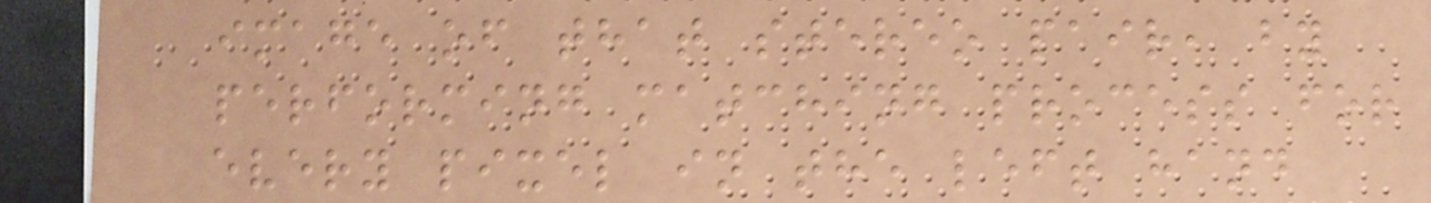image of that stereo pair, by
performing matching process for
every pixel in the left hand
